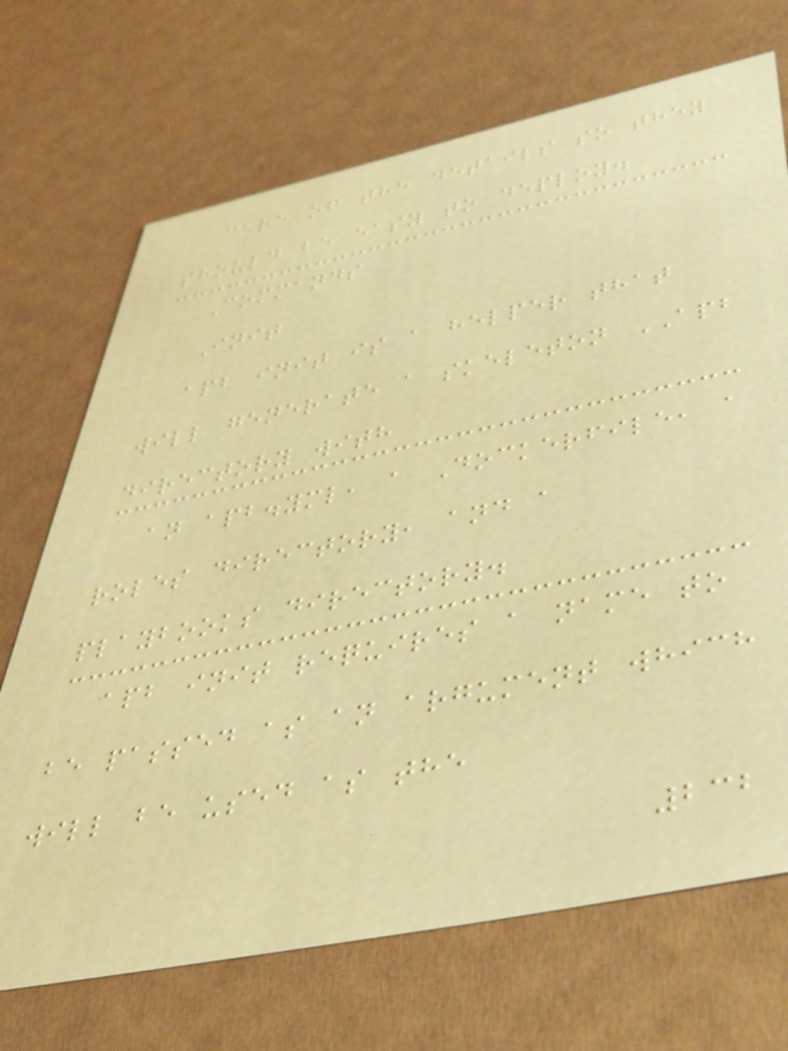care of the details so they
should be easy to deploy.
Commands
Init
apb init is a helper that
will generate a skeleton APB
directory with
an apb.yml, a Dockerfile, a
roles directory, and a
playbooks directory.
apb init requires a name to
be passed as an argument which
will be used as the
232
